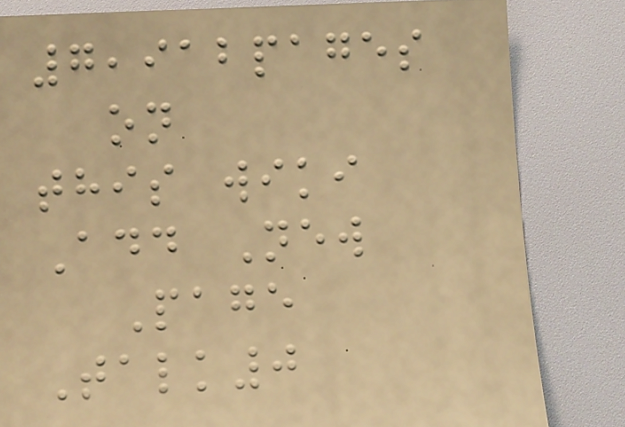7,912pages
on
this wiki
Add New
Page
Talk0
